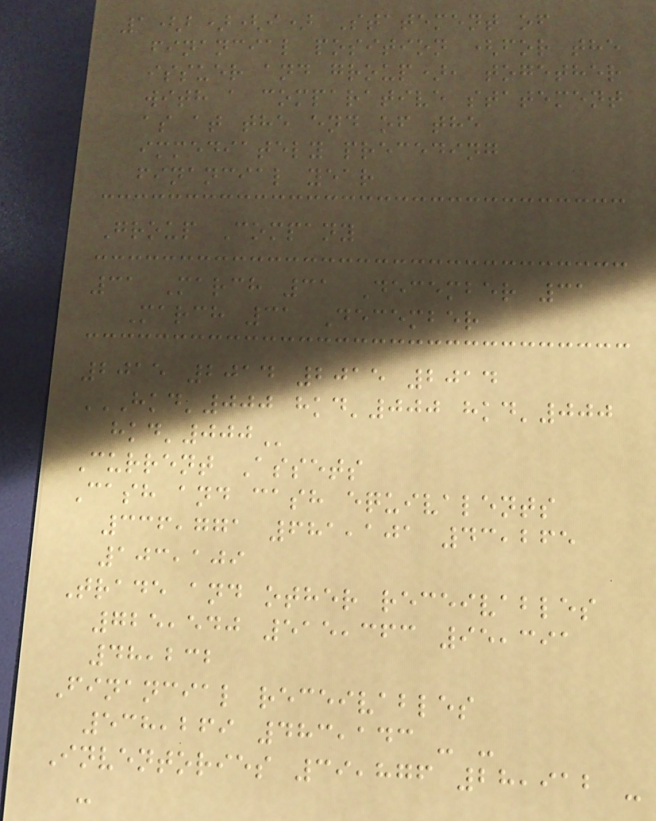1(b)(i) Statement of
financial position (for the
issuer and group), together
with a comparative statement
as at the end of the
immediately preceding
financial year
Group Company
31 March 31 December 31
March 31 December
2015 2014 2015 2014
HKD'000 HKD'000 HKD'000
HKD'000
Current Assets
Cash and cash equivalents
336,771 681,101 43,265
103,109
Trade and other receivables
725,540 515,363 95,391
48,232
Financial receivables
538,269 483,143 - -
Inventories 39,876 28,912 -
-
